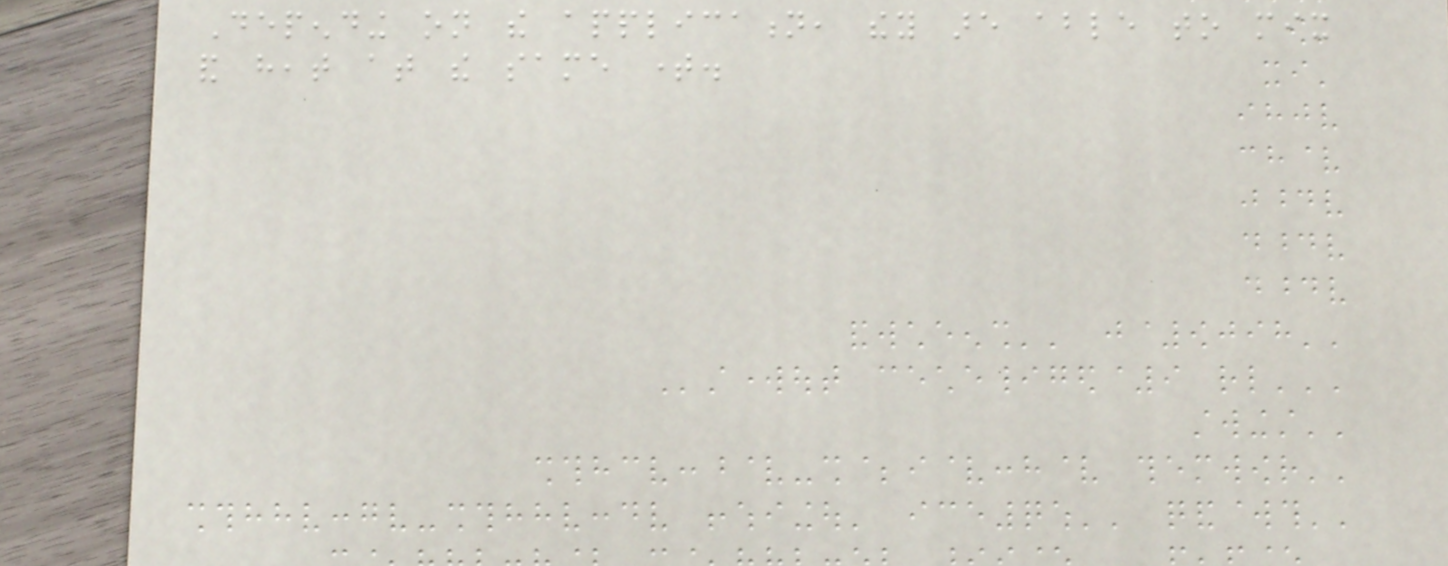Depending on the application, they are able to mix
and heat at the same time.
